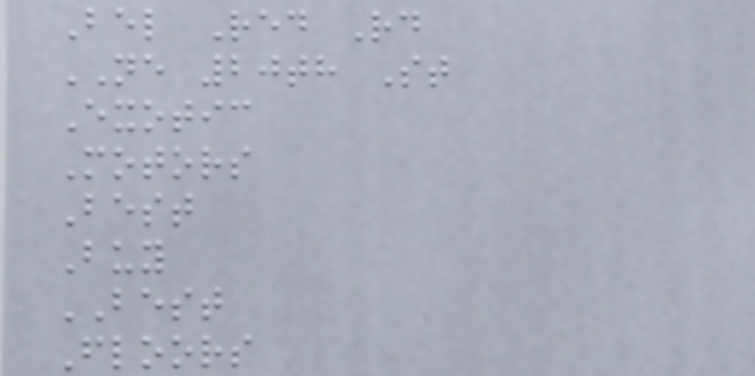Bel Red Rd
NE 20th St
Exotic
Motors
Best
Buy
BEST
Floors
